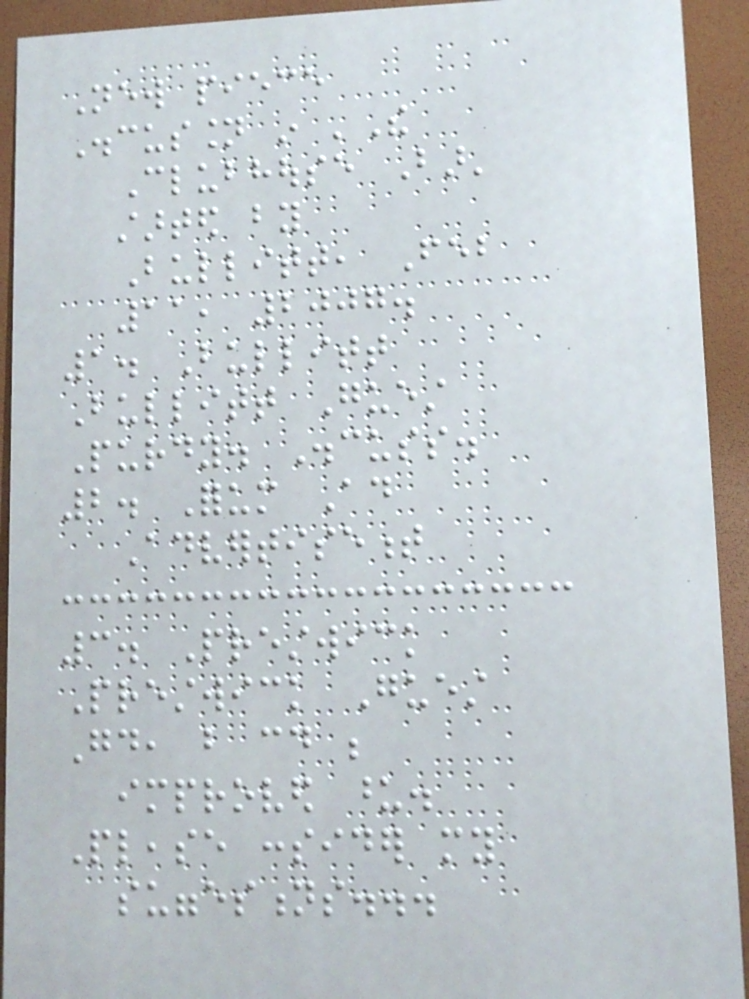New piece
Discussion in 'The
Clubhouse Bar'
started by
Bullitt, Feb
11, 2007.
1. Bullitt
Bullitt Guest
Purdy. Discuss.
2. Forum Ad
Advertisement
3. Prestwick
Prestwick Guest
Good, but could be
improved upon.
Please consider my
suggestions...
